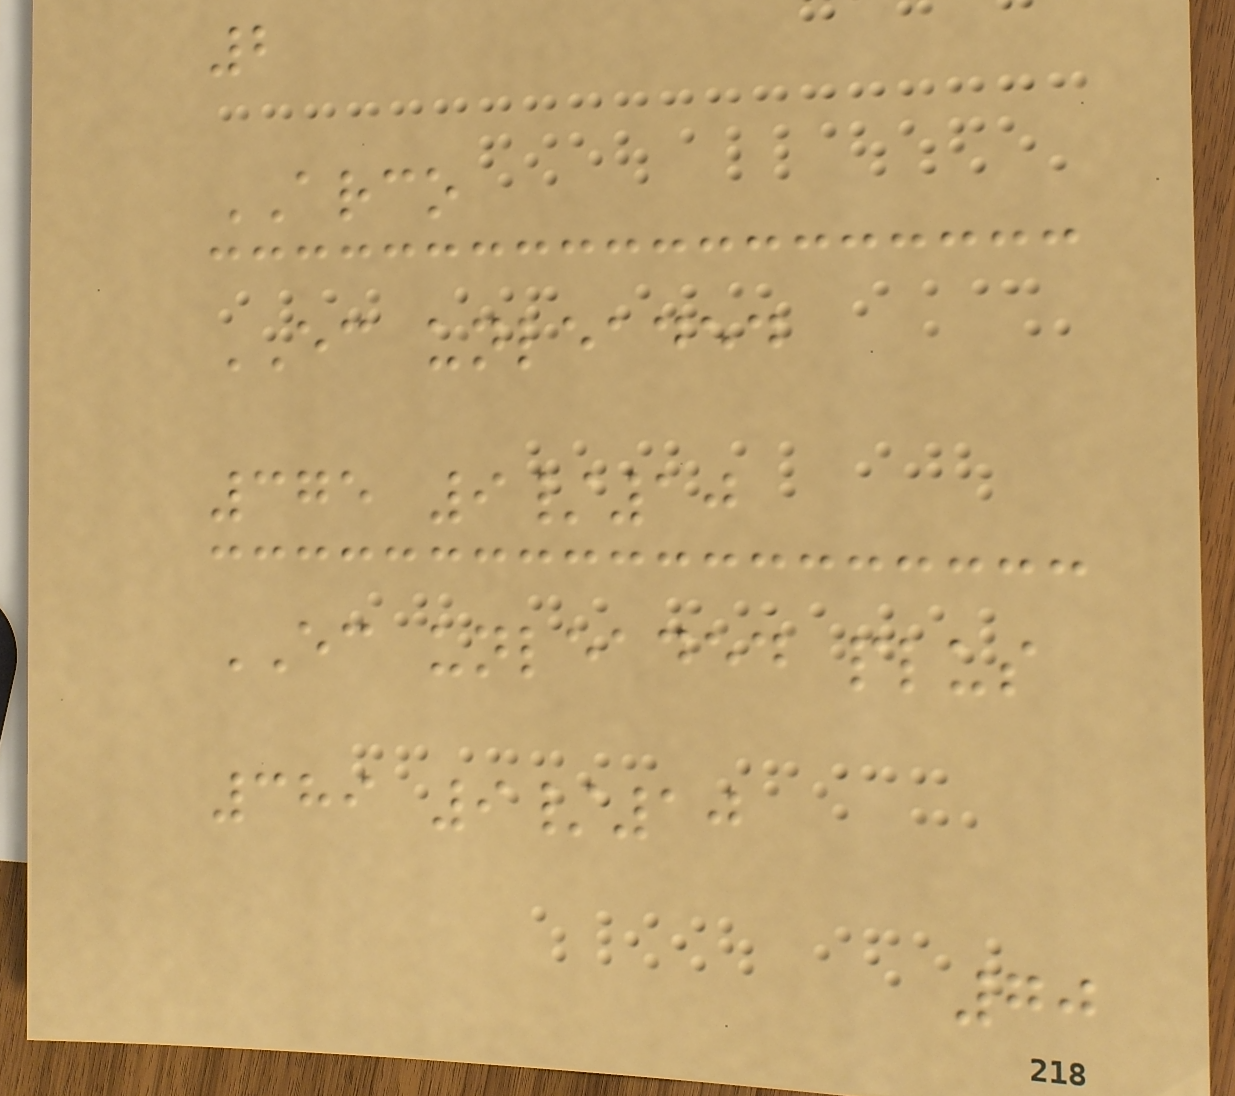2
ARCO
EC unleaded
375 9/10
EC unleaded plus
389 9/10
70
